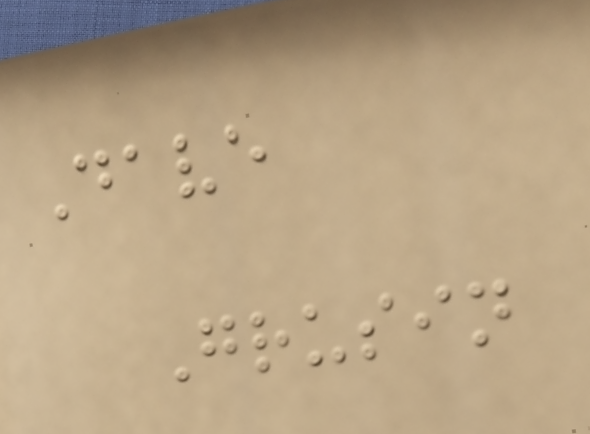Dave
Grusin
